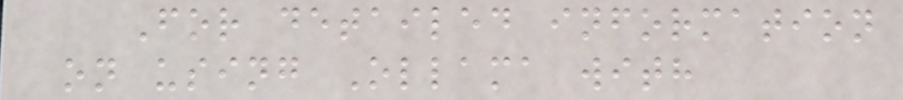For detailed information
on using Ollama with
